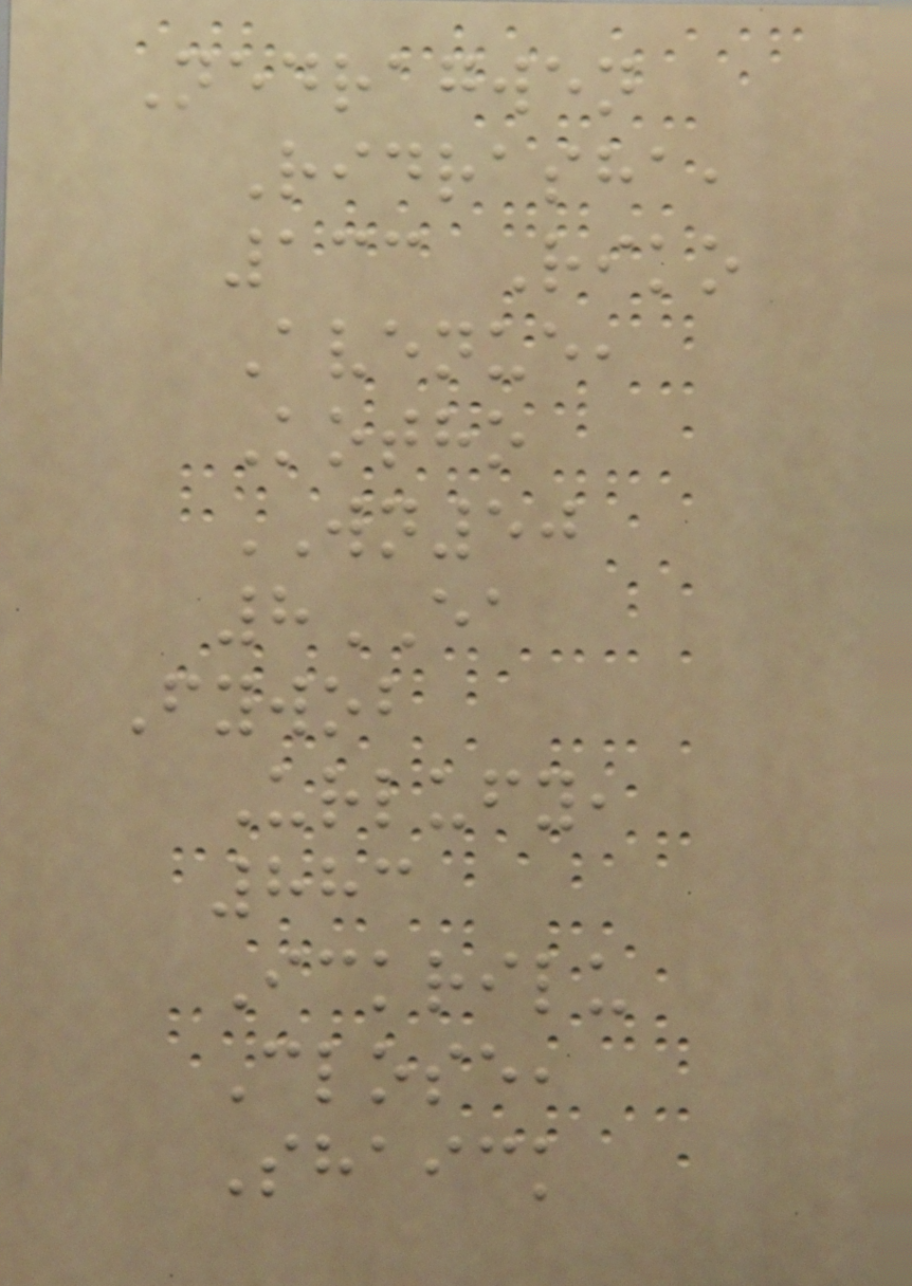Nedragwen
Ridrasha,
133 Riko
Avenue,
Kotho
WN50
8EA
Fywob
Urlufy,
883
Ickrilu
Close,
Shaick
